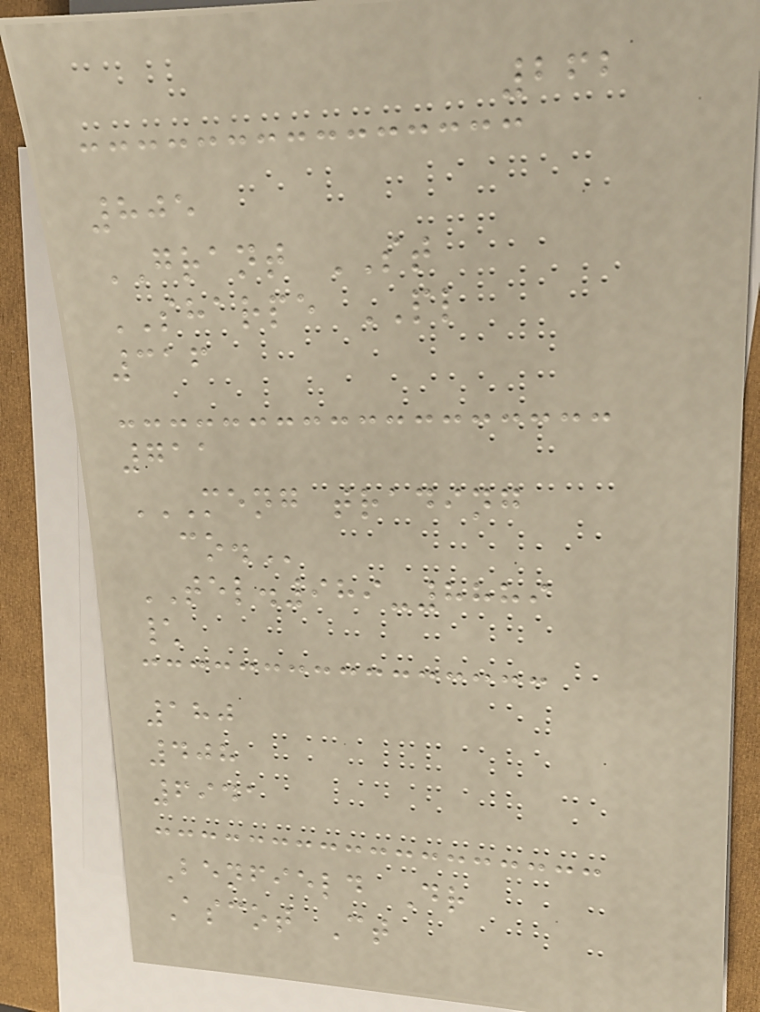262
805
GRANT ST
SHARPE PL
316
711
MENG TRADING
CO.
TEL.989-8889
\
180
408
6941
Benfield Dr
Ascot Ct
